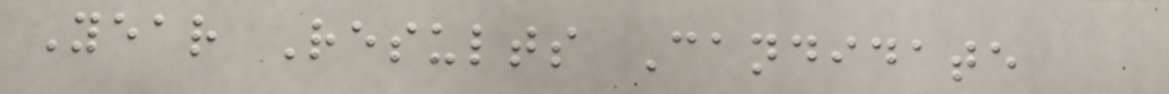Year Results Candidate
